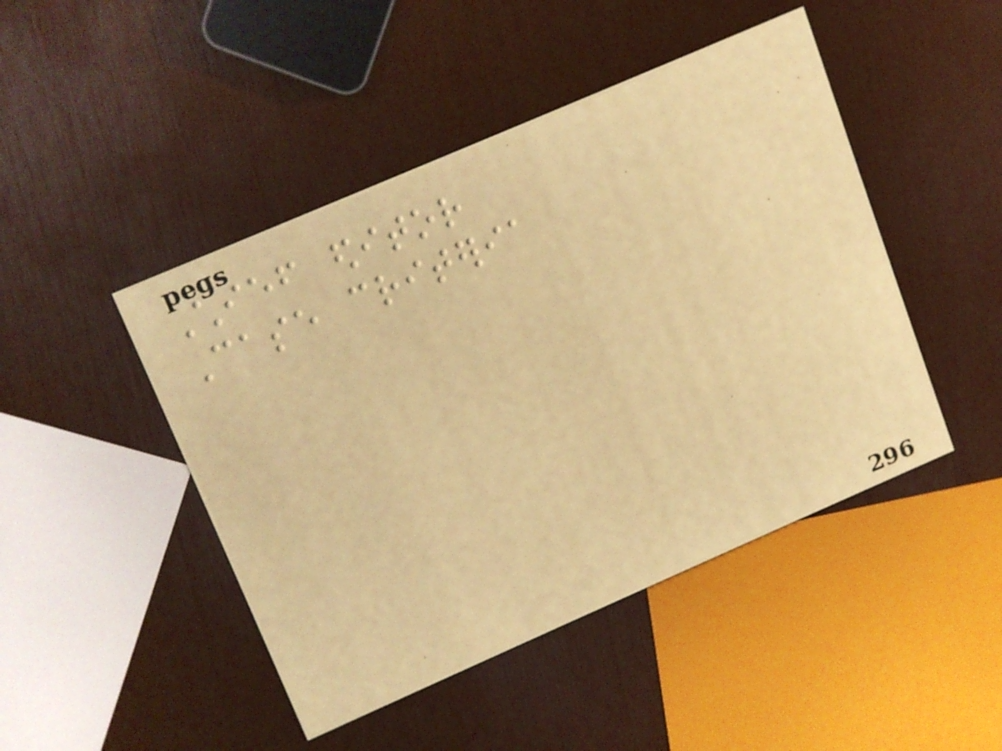Chief editor
Case criteria
